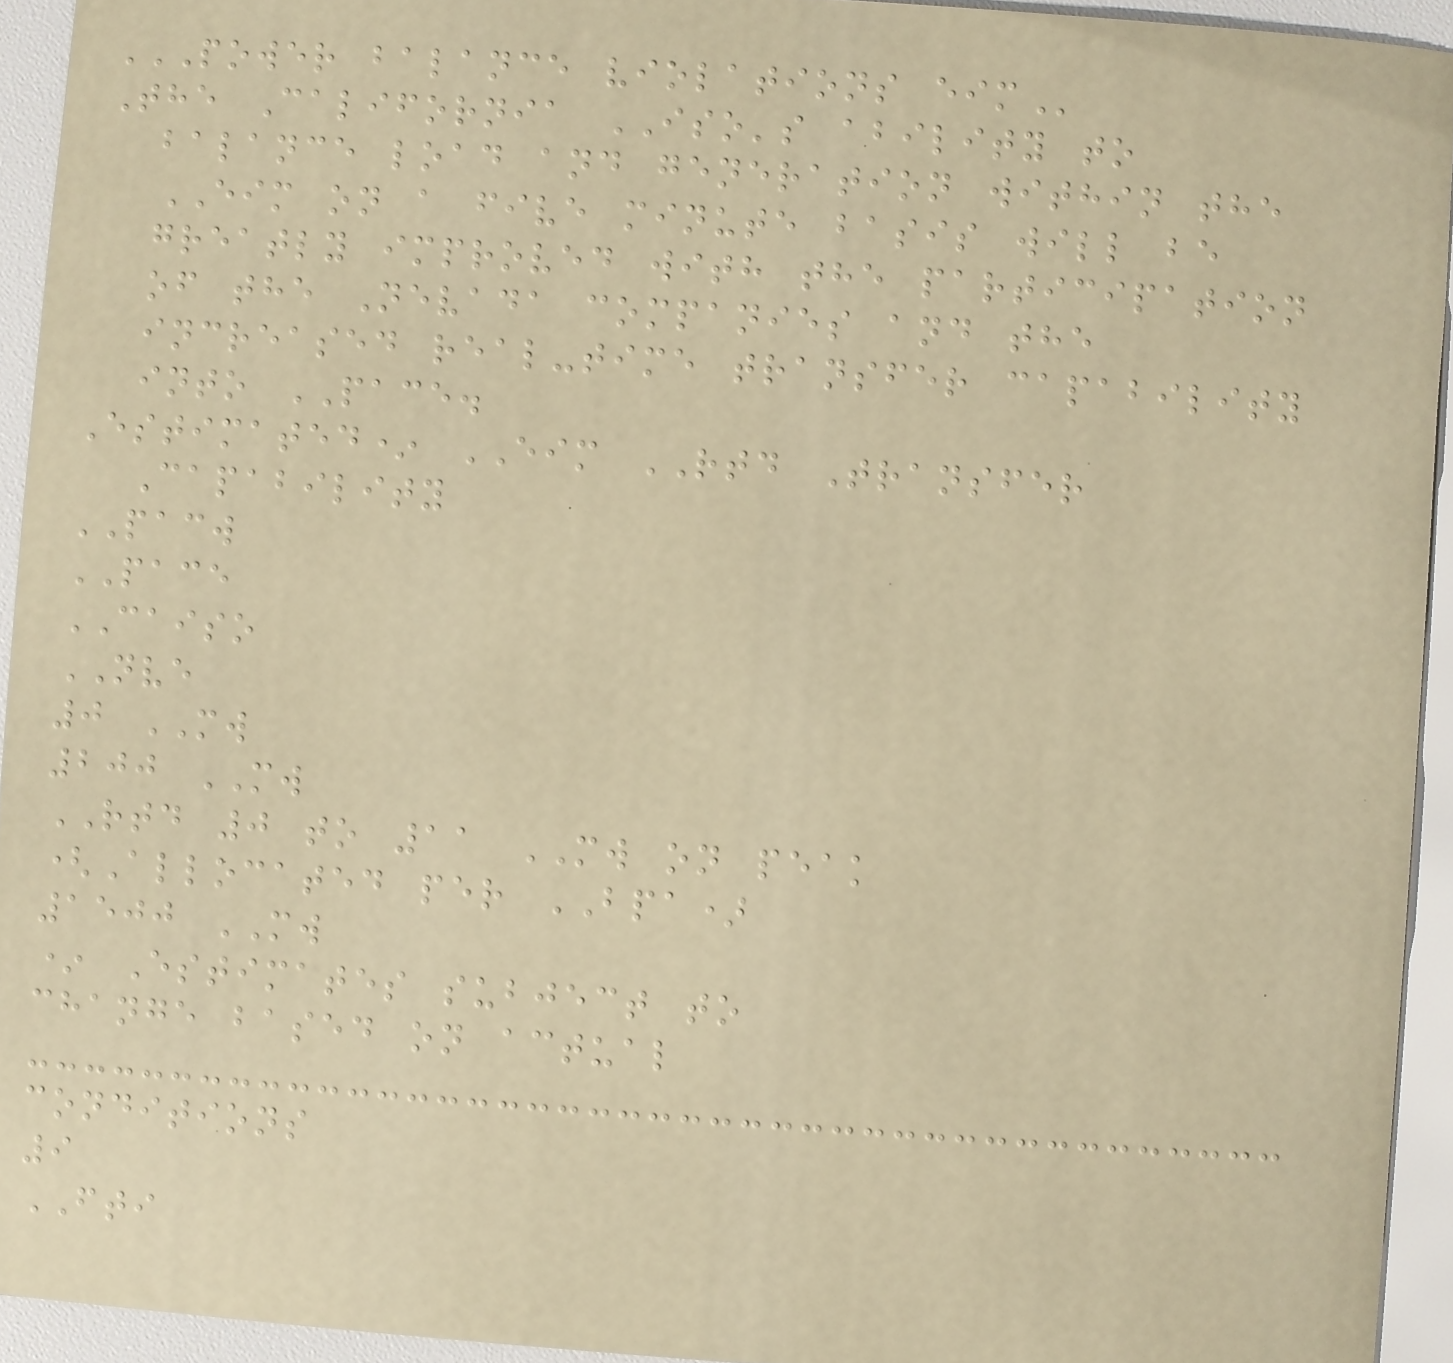POWER BALANCE VIOLATIONS EIM
The California ISO's ability to
balance load and generation within the
EIM on a five minute basis will be
greatly improved with the participation
of the Nevada companies and the
increased real-time transfer capability
into PACE.
Estimated* EIM RTD Transfer
Capability
PACW
PACE
CAISO
NVE
0 MW
200 MW
RTD 0 to 11 MW on peak
(Allocated per BPA)
1500 MW
* Estimates subject to
change based on actual
conditions
9
FTI
